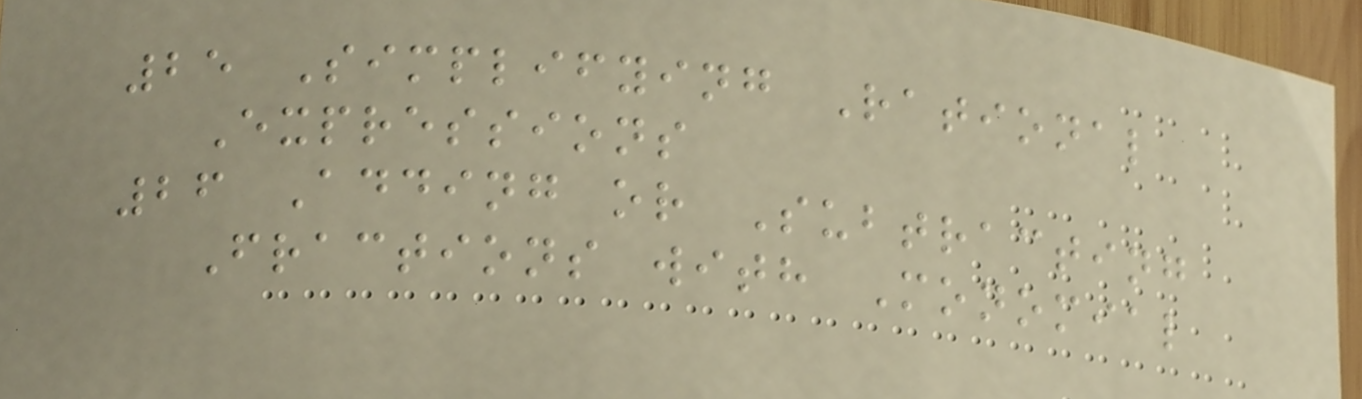25 Simplifying Rational
Expressions
26 Adding or Subtracting
Fractions with Monomial
